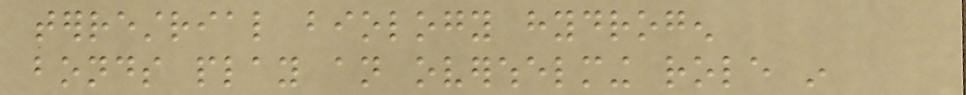terrestrial biology hydrogen
bonds play an overwhelming role in
